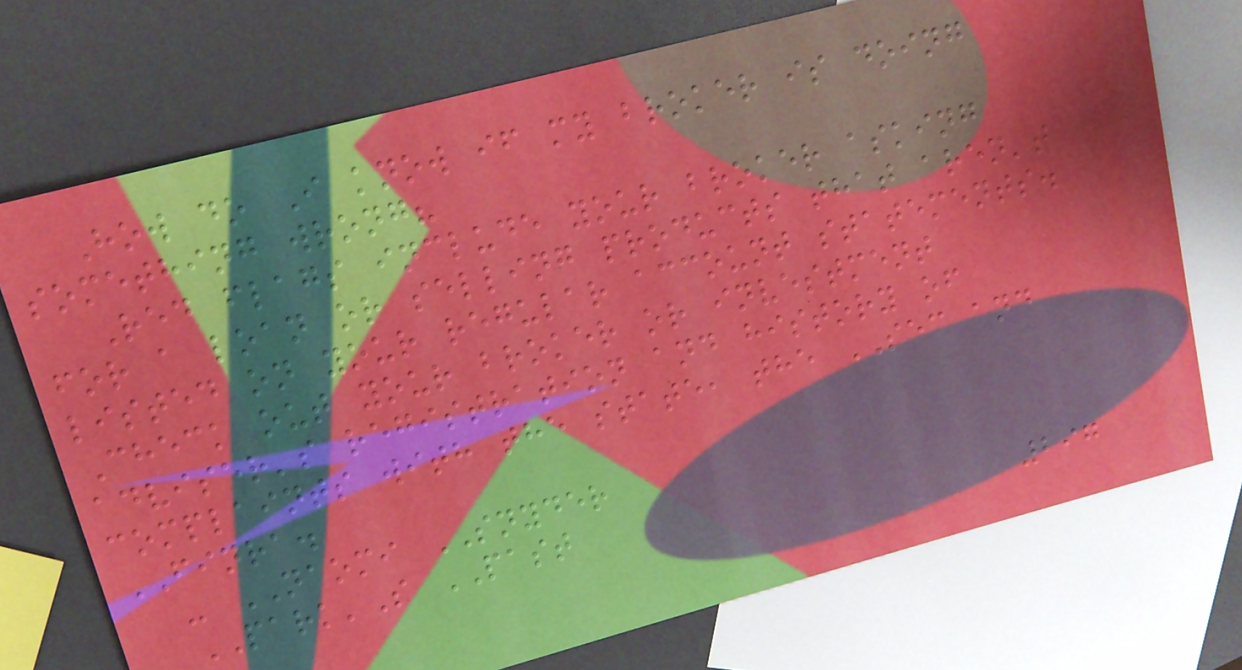How do I know if my broker is doing
something wrong?
Red flags include your broker asking
for a loan or selling products that aren't
listed on your regular account statements.
Check out your broker or investment
adviser's registration and history of
complaints with the state, the SEC and
FINRA.
- NAOMI SNYDER
PARK'S PAST
297
